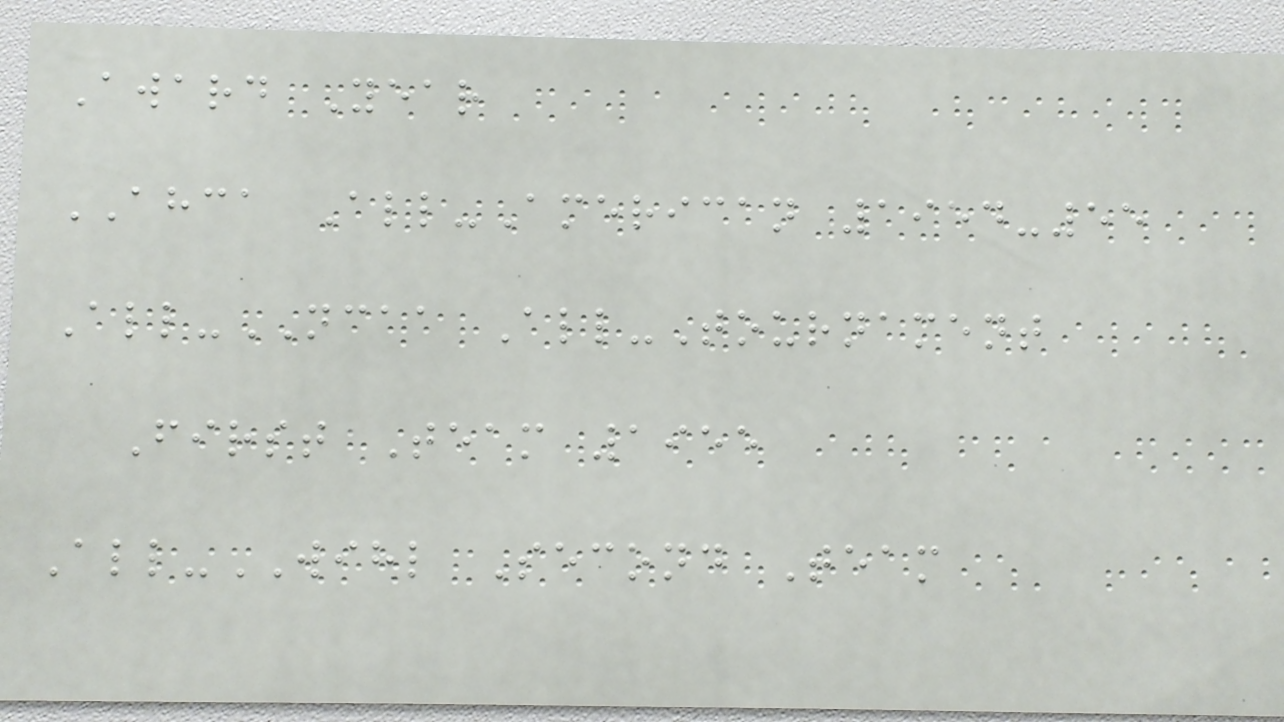Award Year
AHCA All-American 1954-55
All-NCAA All-Tournament
First Team 1955
All-WIHL Second Team
